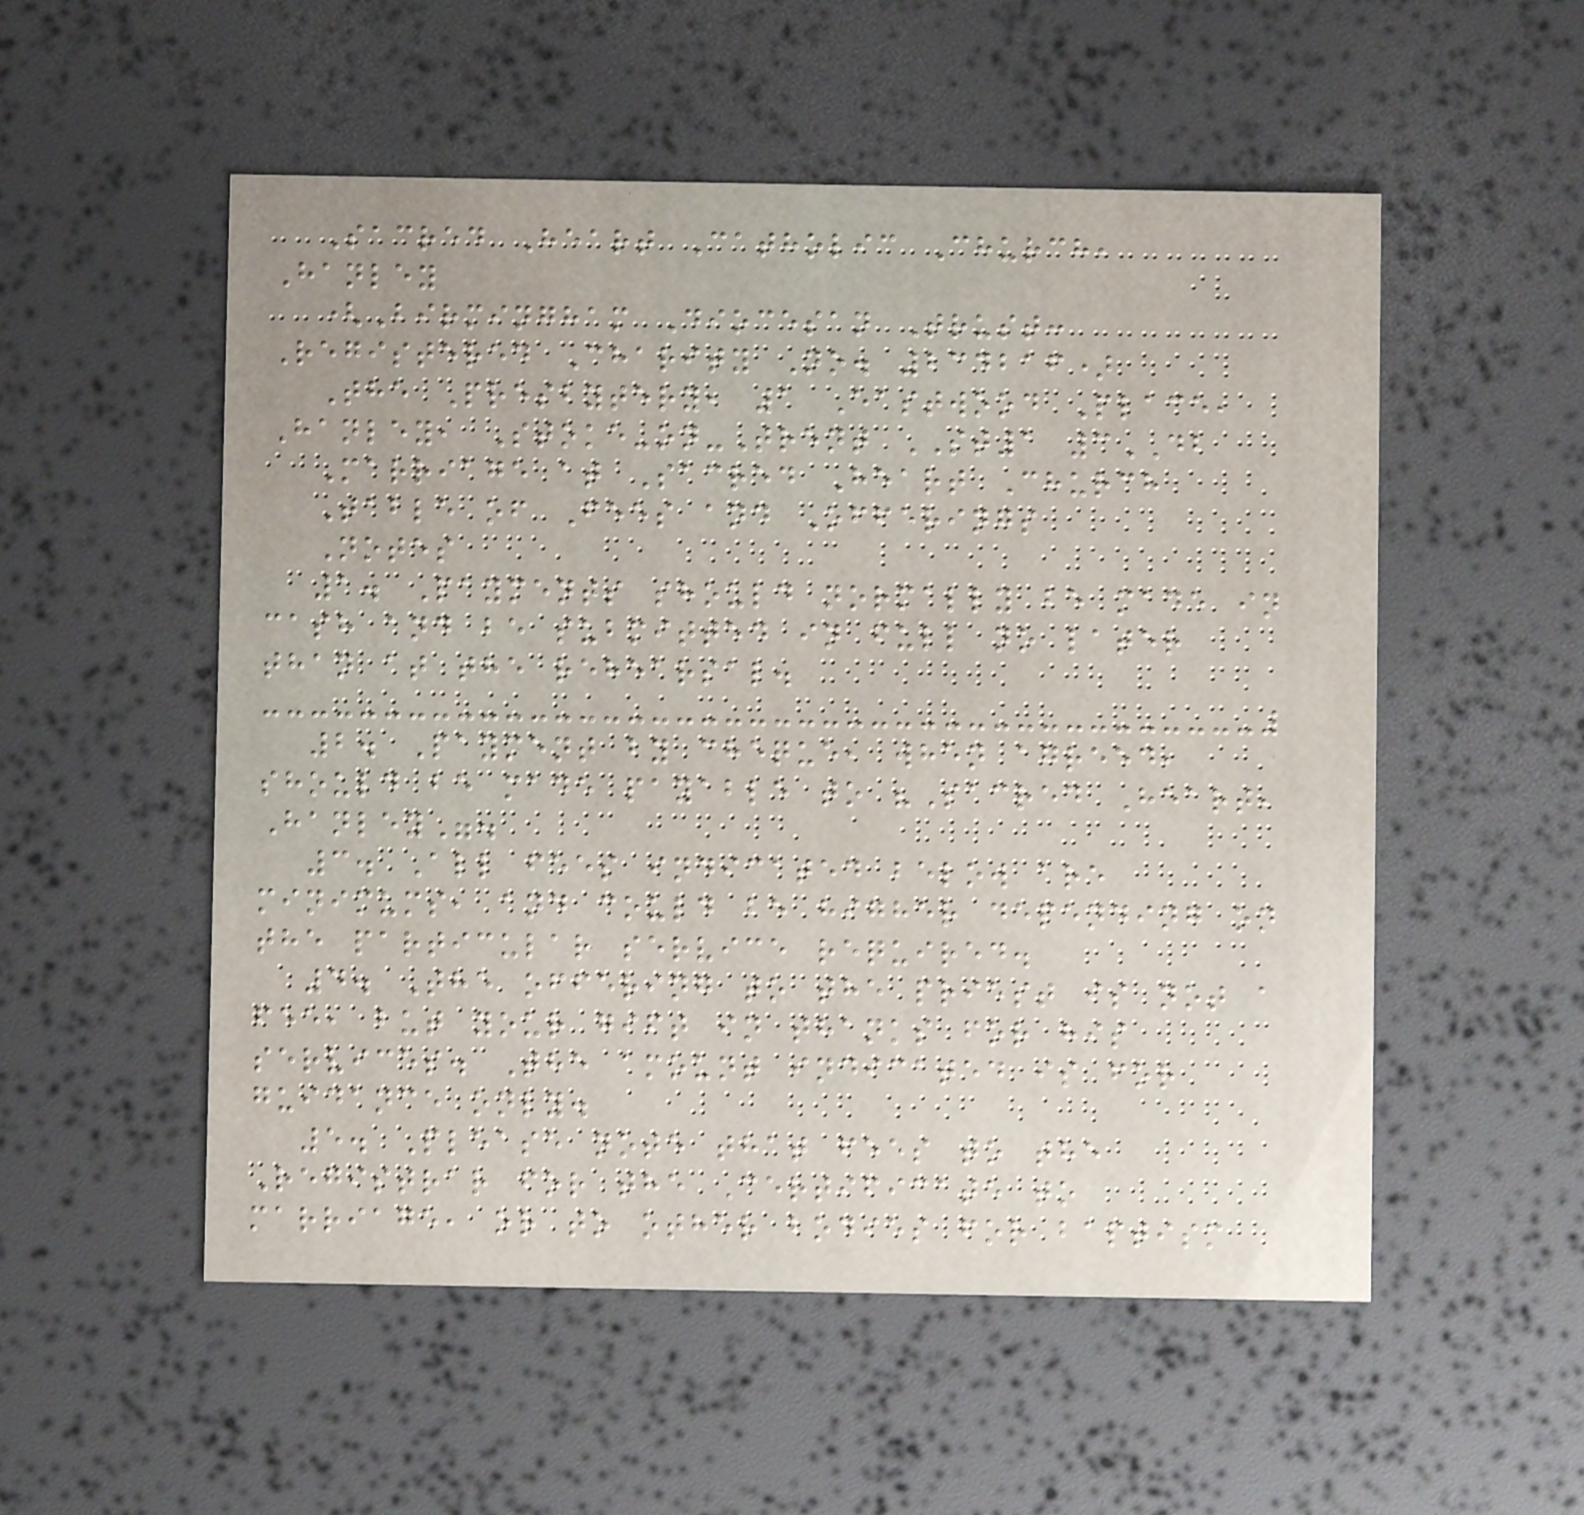Sacred Heart Catholic Church,
Hanley
(Birmingham Diocesan Trust:
Registered Charity No. 234216)
The Presbytery, 1 Eastwood Place,
Hanley, Stoke-on-Trent ST1 3DB
Marriage at Sacred Heart Church
Table of Fees and Offerings
Notes
1. Payments should normally be made in
cash and be submitted in full no later
than at the rehearsal.
2. Payment by cheque, when agreed,
should be made payable to "Sacred Heart,
Hanley".
3. All fees indicated below are
minimums, and could be higher depending on
the particular service required.
4. The offering to the priest is not a
fee, but your gift in thanks for his
services. The amount indicated is for
guidance only.
5. Please note that fees to the
Registrar for the Certificate to
marriage, or to other bodies for baptism
